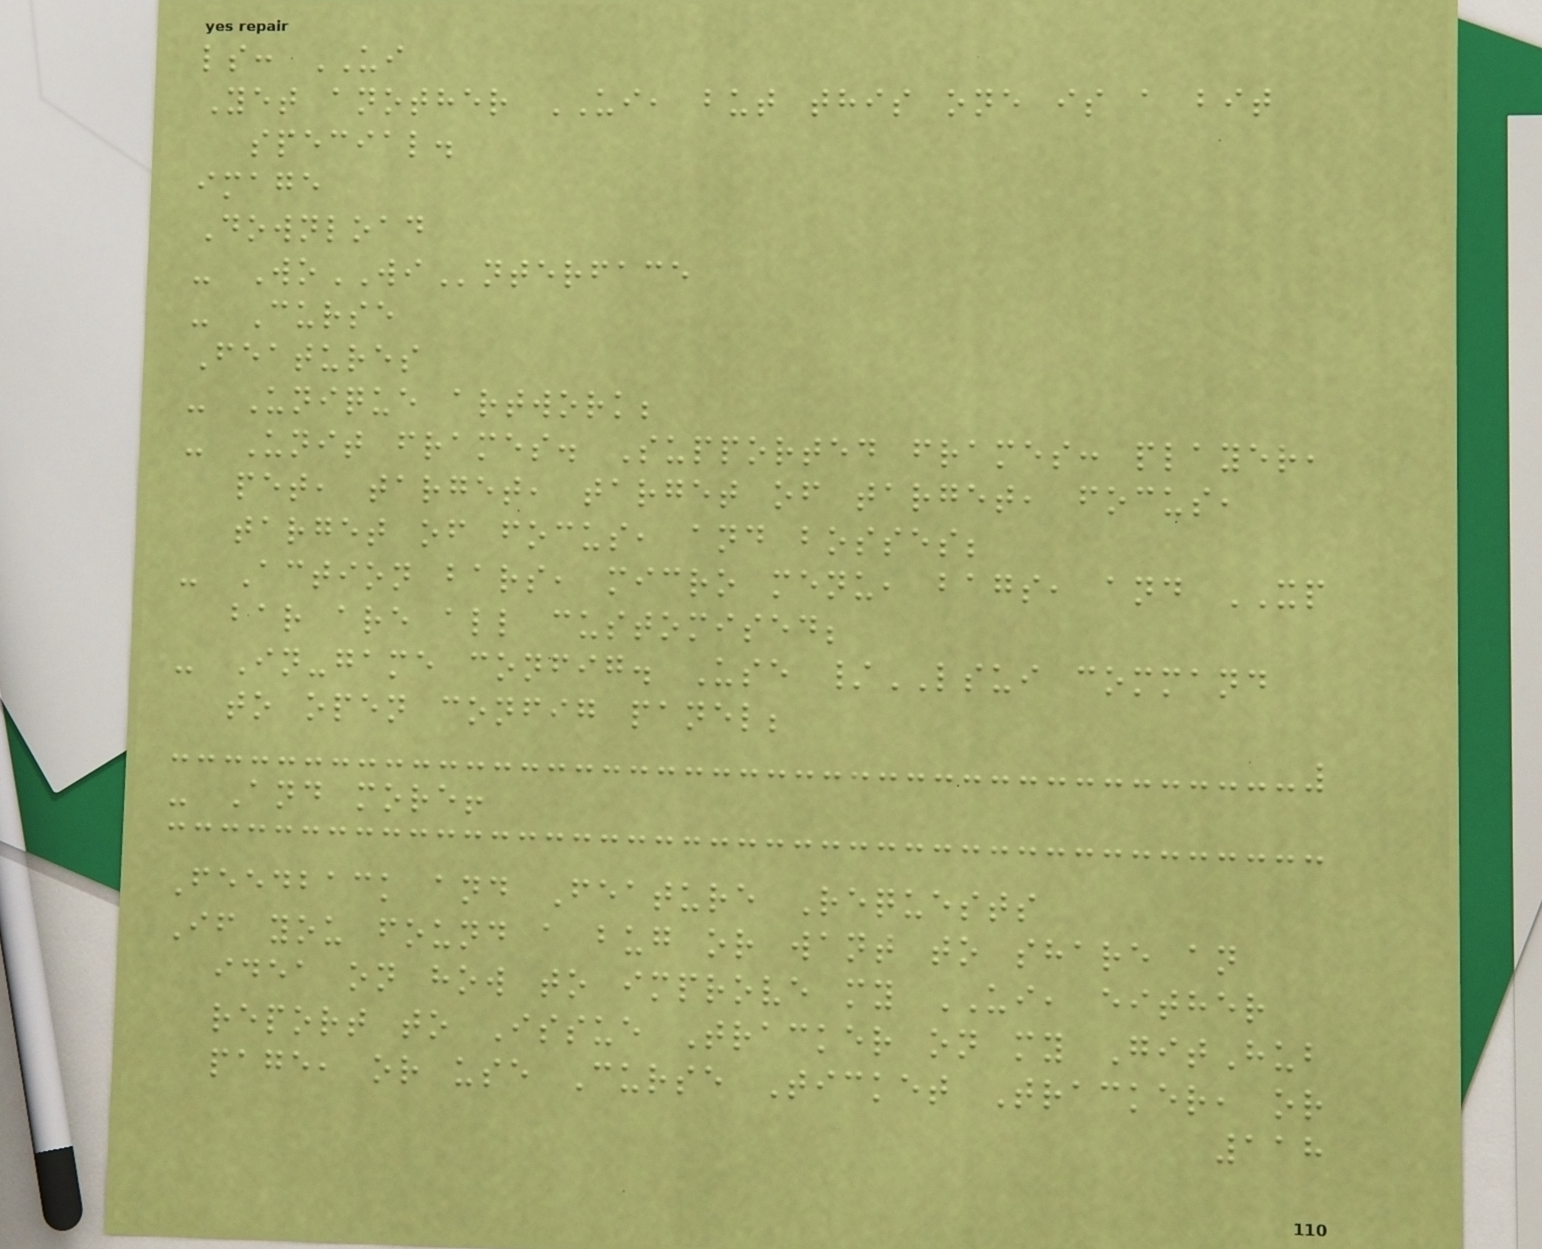ls: UI
Yet another UI, but this one is a bit
special.
image
Download
- WoWInterface
- Curse
Features
- Unique artwork;
- Unit frames. Supported frames: player,
pet, target, target of target, focus,
target of focus, and bosses;
- Action bars, micro menu, bags, and XP
bar are all customised;
- In-game config. Use /LSUI command
to open config panel;
- And more!
Feedback and Feature Requests
If you found a bug or want to share an
idea on how to improve my UI, either
report to Issue Tracker on my GitHub
page, or use Curse Ticket Tracker, or
118
